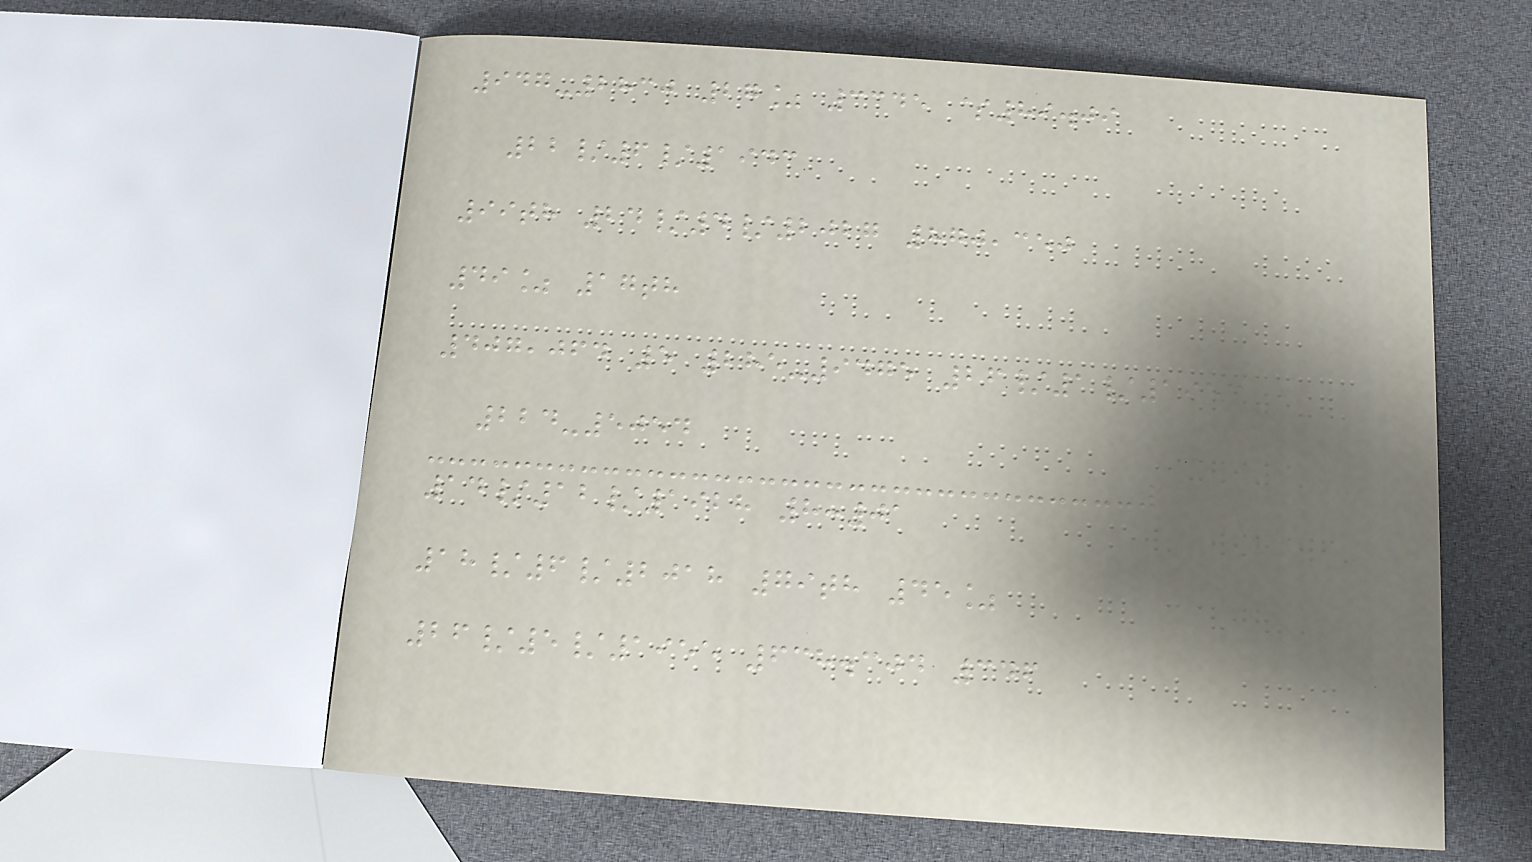947-2830 27% 3345 $89.09
22/6/1943
99th 24/4/2027 870,350
49% 17th
407,064 5 285-9475 26/1/1953
224-5054
14/12/1928 8:01
18/6/2018 79th 45%
26/5/1955 638.304 346
